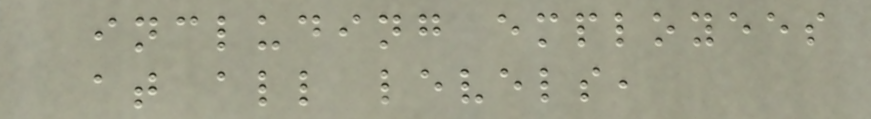including employees
at all levels,
